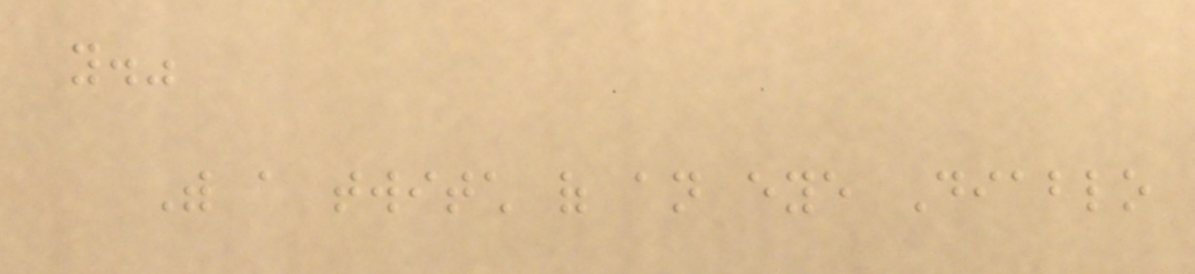you."
With a twitch of an eye Diablo
